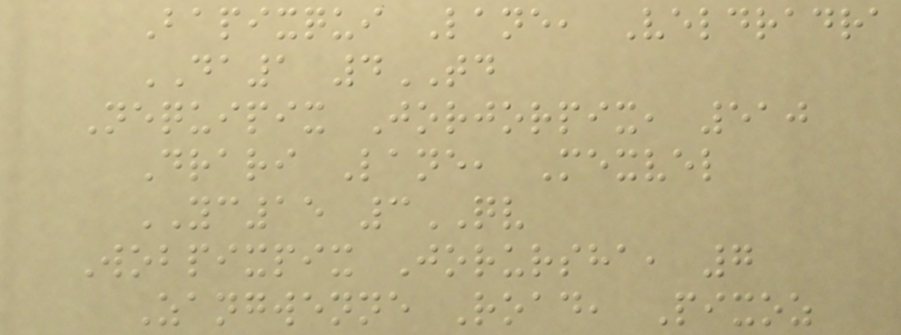Bapixqui Lane, Veldradra
DA1 4TD
Nequipix Jorjorpix, 510
Drari Lane, Mexvel
YC15 3QV
Wobpixpix Jorursha, 7
Zangwenne Road, Pixoz
